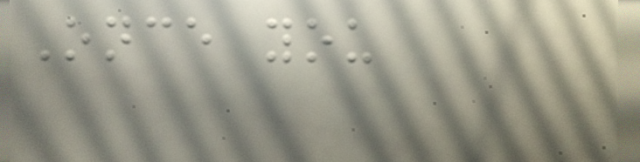Once you
